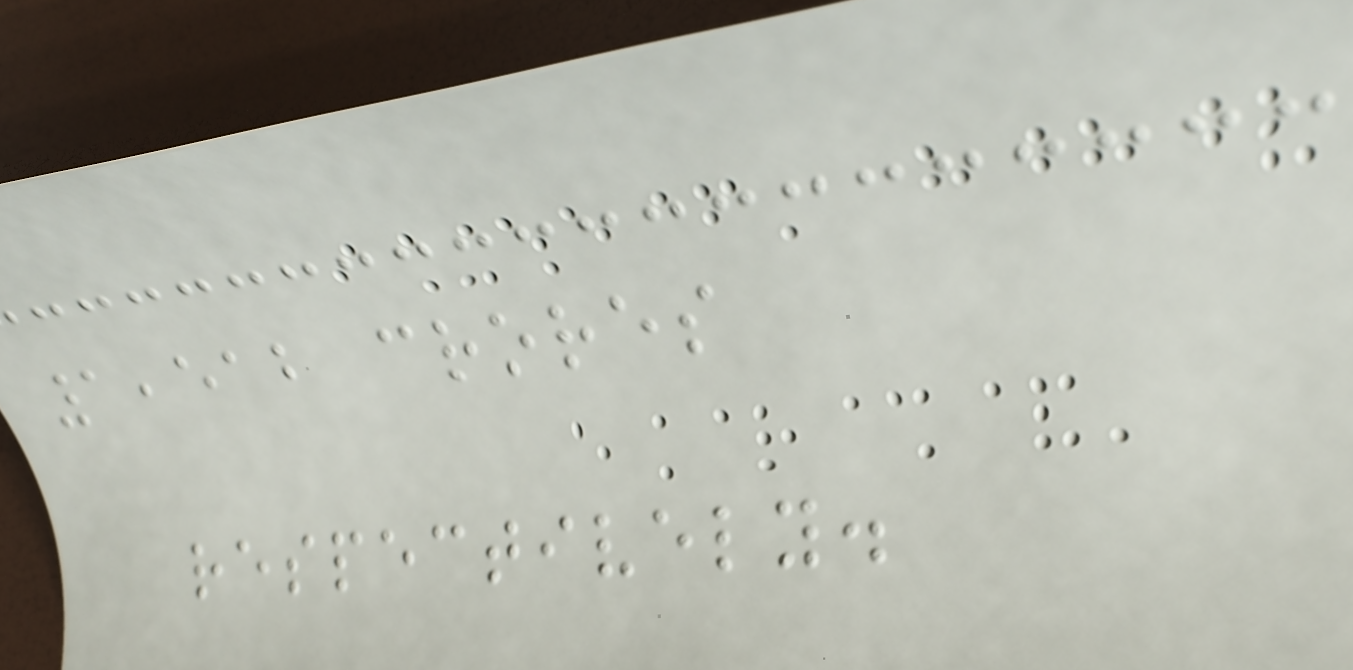1,512 crores
respectively.
